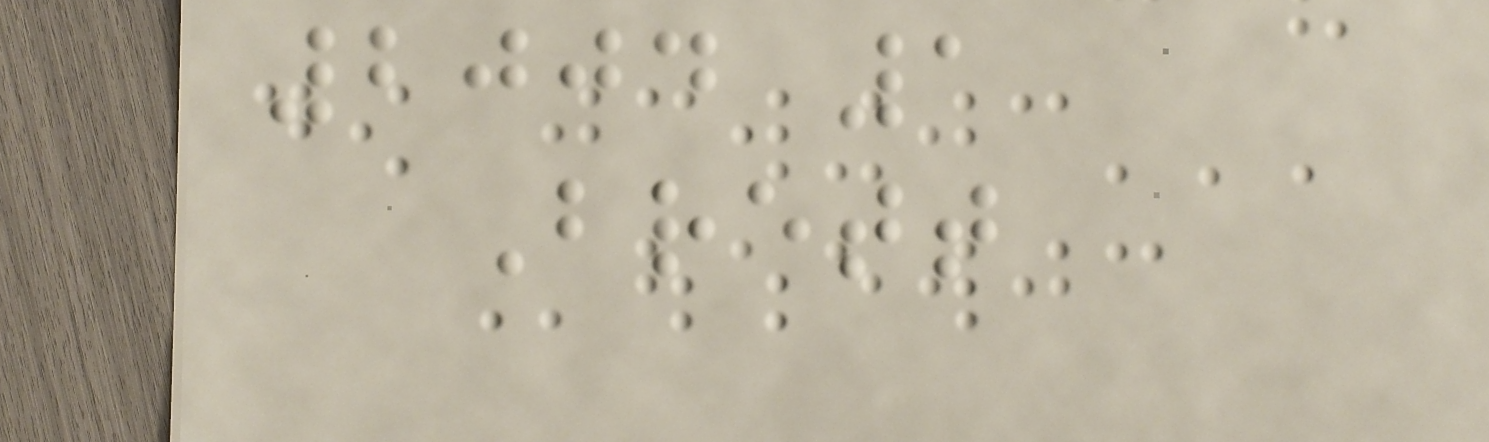2004 1
Brett
